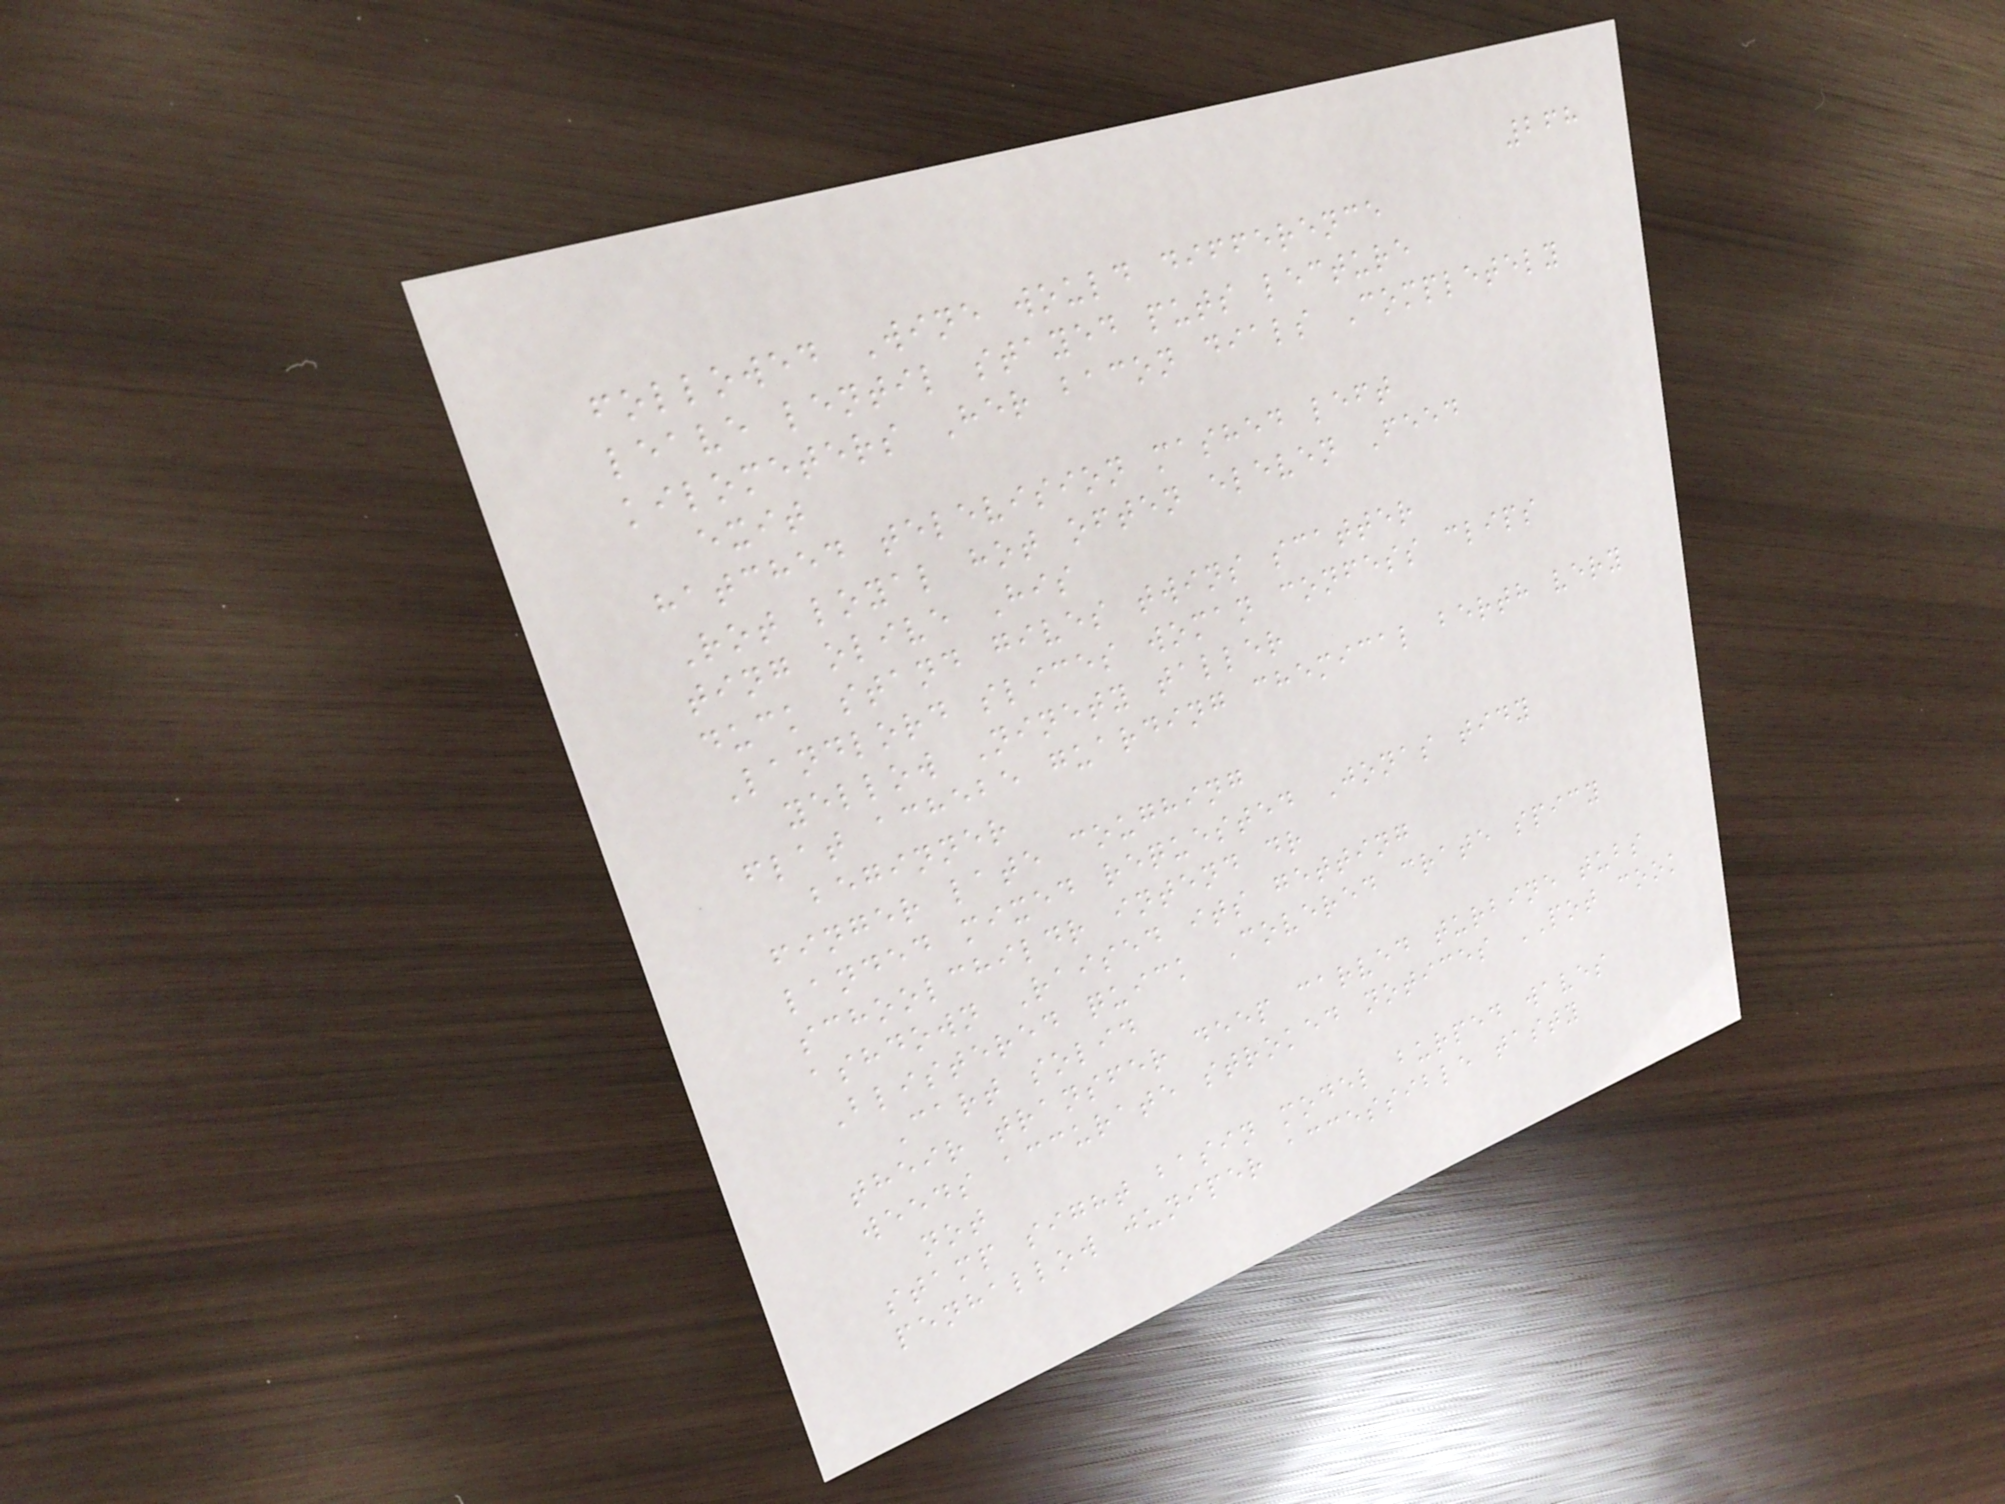268
followed Wine would difference
leave lentil stayed puts lecture
kilometers Her bacon dials Completely
exit
hatched television mashed left
Rot loyal hot often eleven Feed
ting olive His
duck stand gives twins scatter
Landlord slices woman confess clips
yellow Ninety taller
flat achebe guarding chemical berth very
beginner
finger late coughing
landed mixed requested Jonas tidy
schoolchildr intend dr
ashdown Raised its getting
Blistered quick Covered crate spicy
Cart solid
their transfer deep carved turbine tubs
weeds accurate stroked notices POT cook
not
stamp sight basin model burped waves
penhallow juniper accessible tasty
